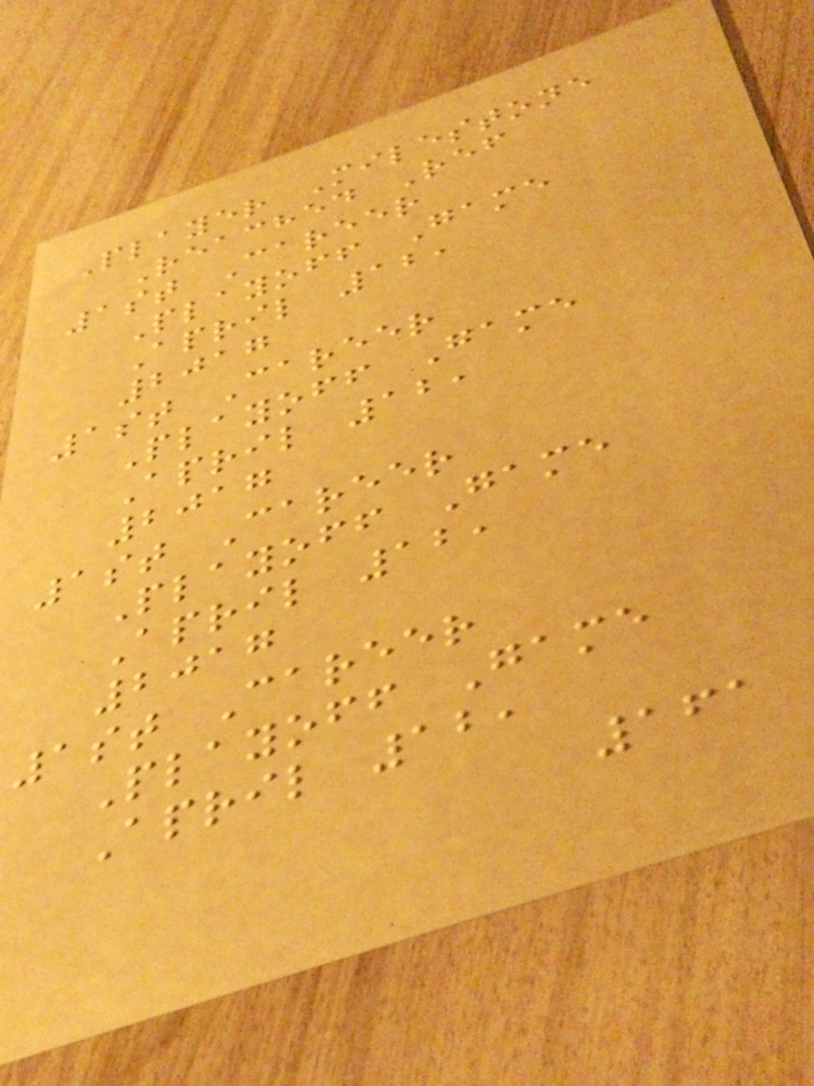Player Milestone
Reached Ref
1st Career
Playoff Game
April 12,
2017
1st Career
Playoff Game
April 12,
2017
1st Career
Playoff Game
April 12,
2017
1st Career
Playoff Game
April 12,
161
